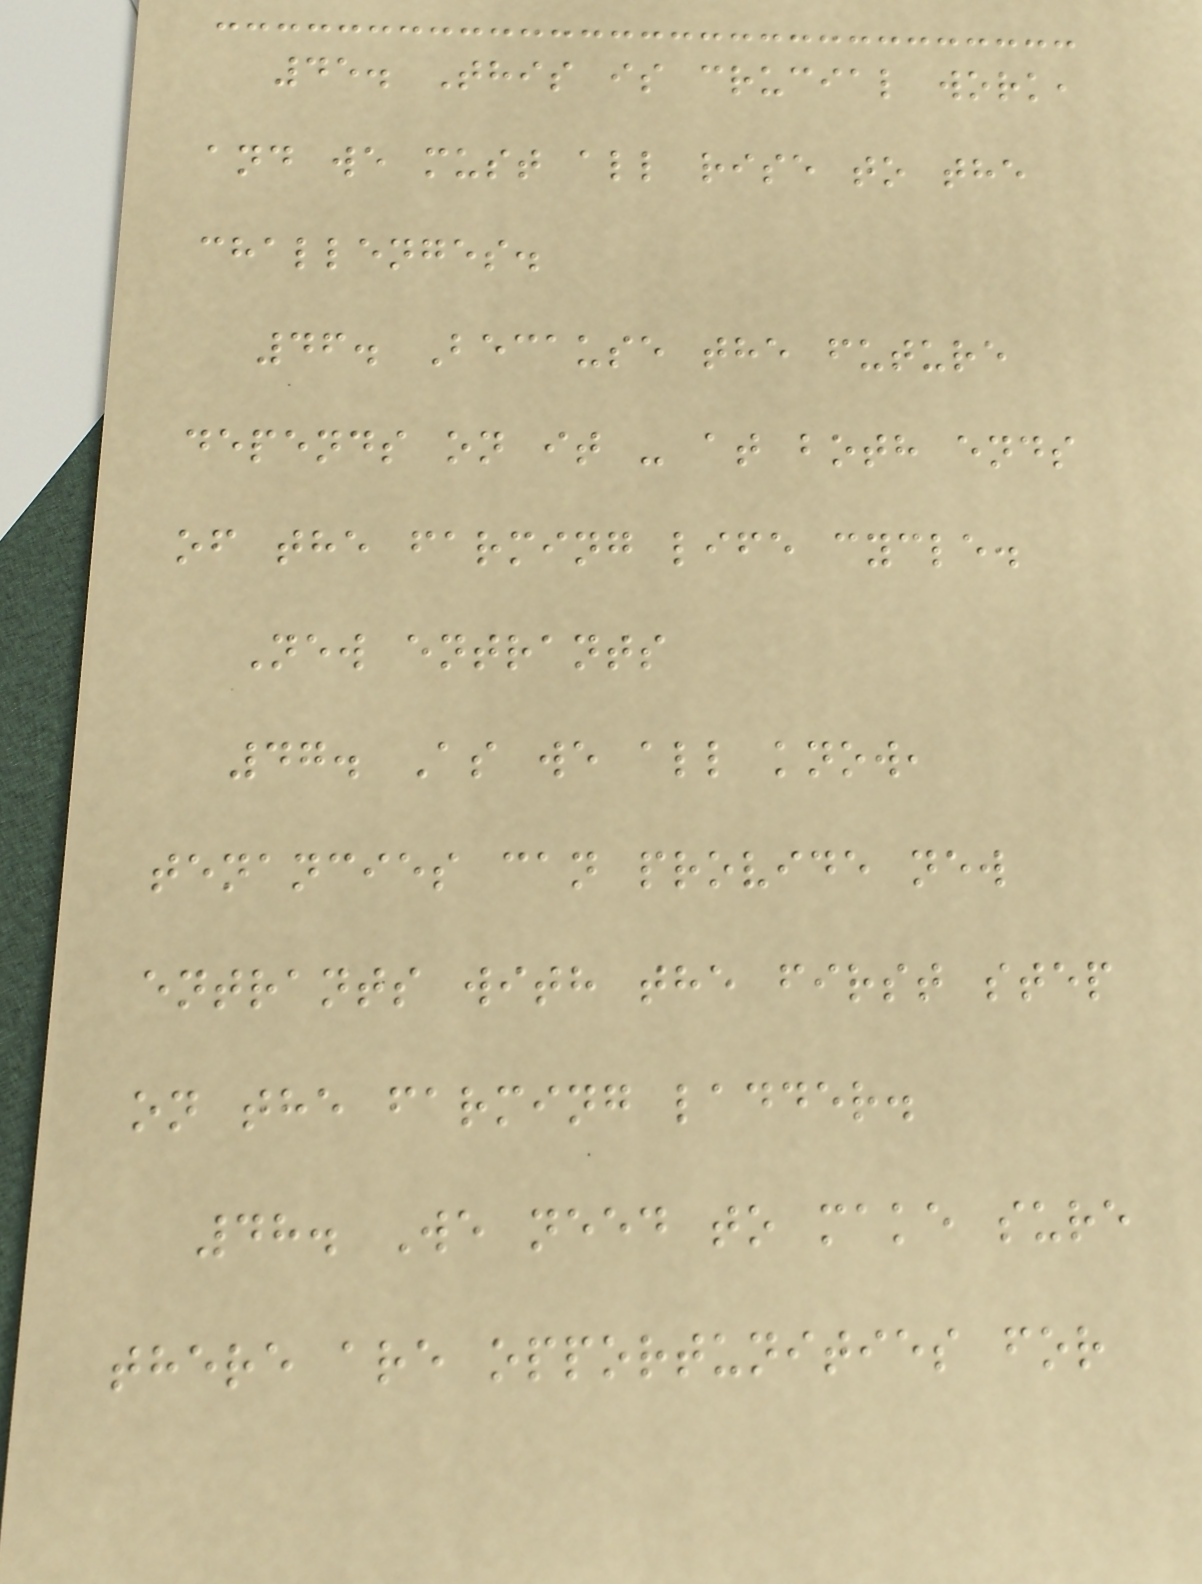45. This is crucial work,
and we must all rise to the
challenges.
46. Because the future
depends on it - at both ends
of the farming life cycle.
New entrants
47. As we all know,
tenancies can provide new
entrants with the first step
on the farming ladder.
48. We need to make sure
there are opportunities for
